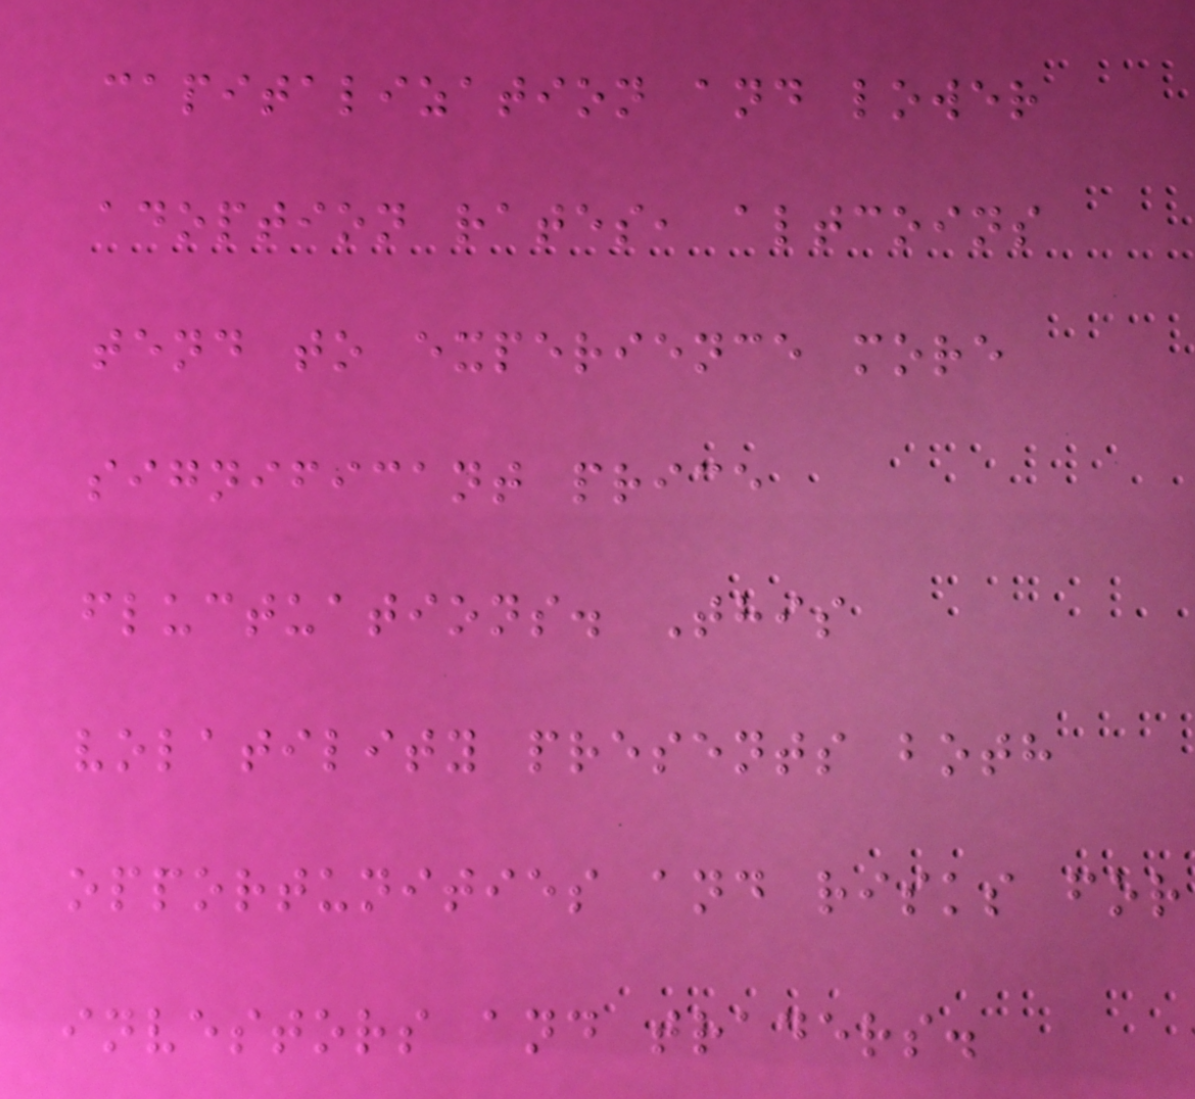capitalization and lower
adoption rates, altcoins
tend to experience more
significant price
fluctuations. This
volatility presents both
opportunities and risks for
investors and traders.
